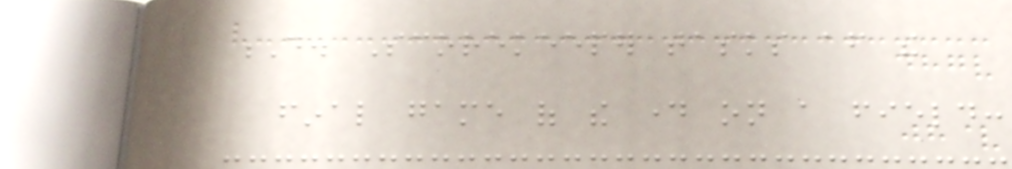D. Scorekeeper tasks after the
final game of the day on a field:
